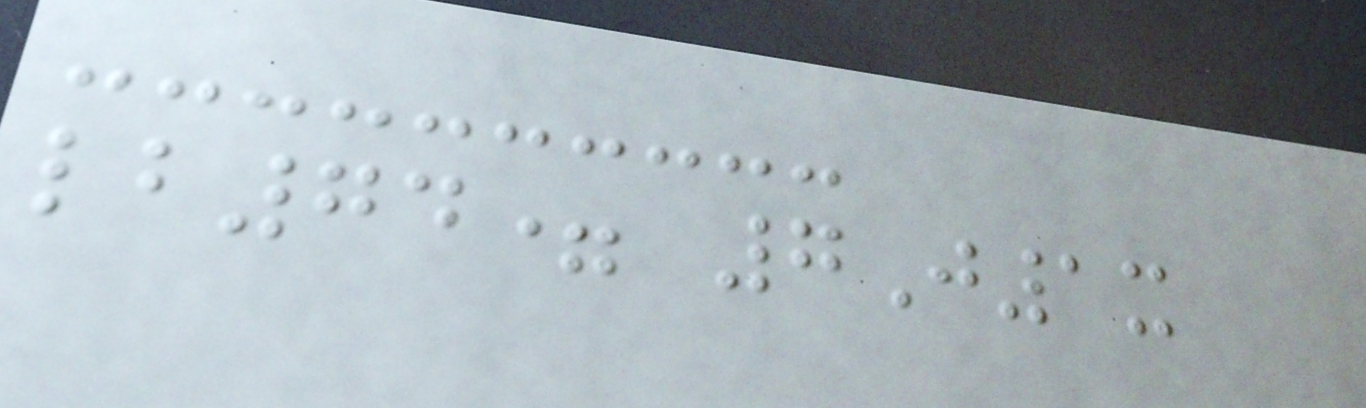lb74= 7J1x
